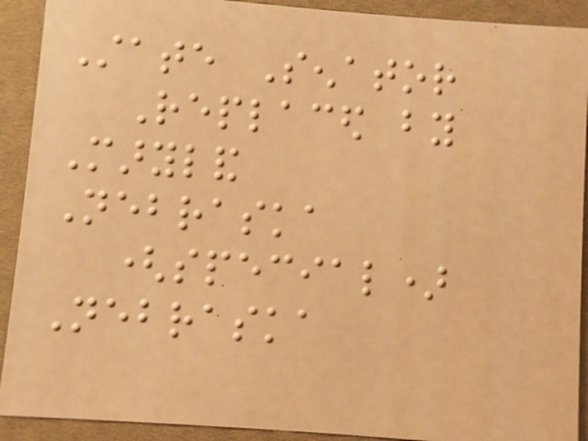State Senator
Replaced by
Maryland
Nebraska
(special)
Nebraska
